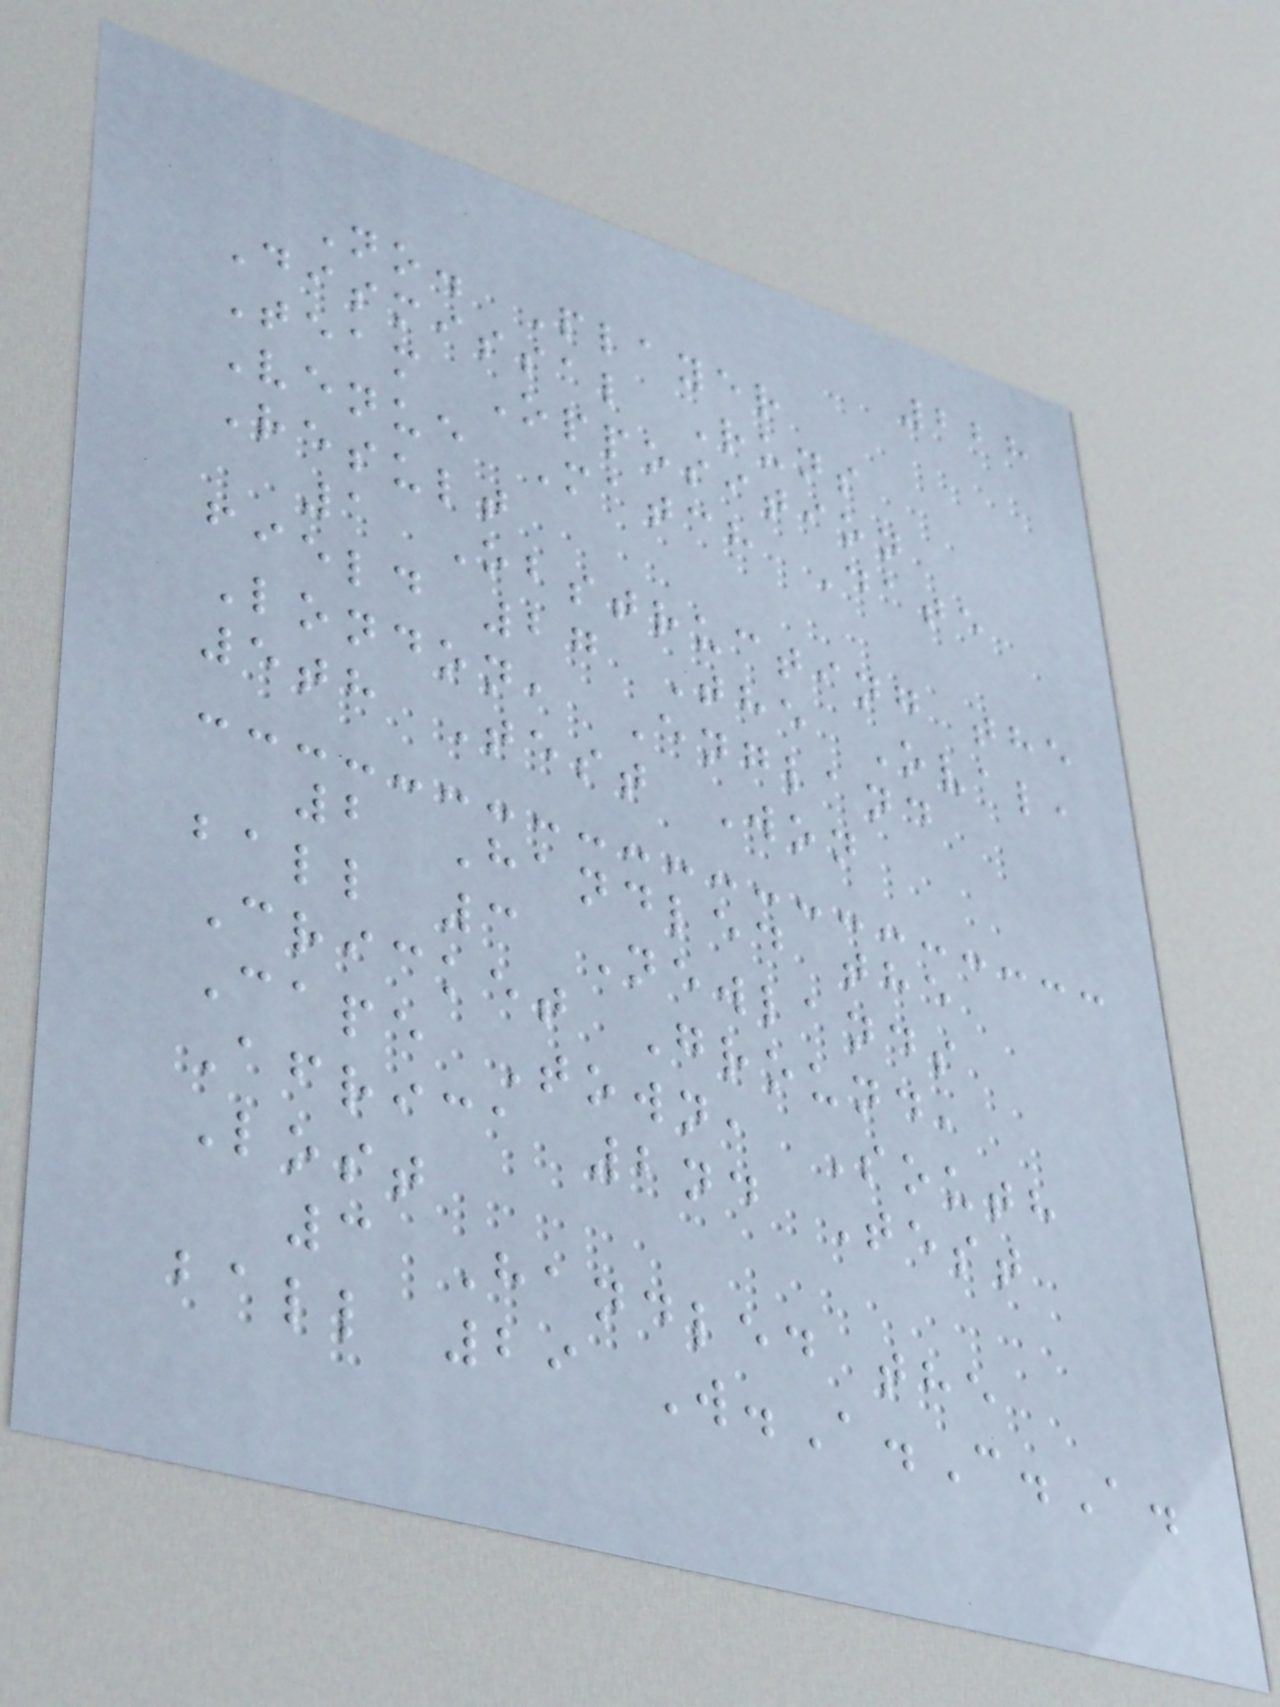228
No. Player
Dismissal Runs
Team Opposition
Venue Match Date
Result
1 Obstructing the
field 27 The Oval,
London, England
5th Test Won
2 Handled the
ball 3 Newlands
Cricket Ground,
Cape Town, South
Africa 2nd Test
Lost
3 Handled the
ball 29 W.A.C.A.
